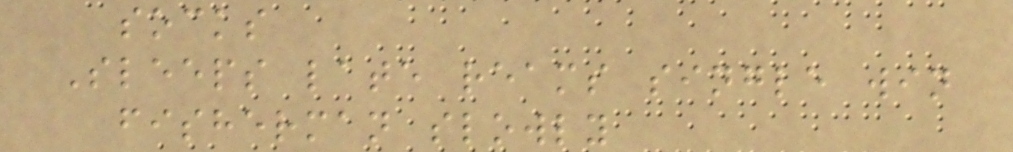socks
Sleeps late reams single win
fisherman slowly
